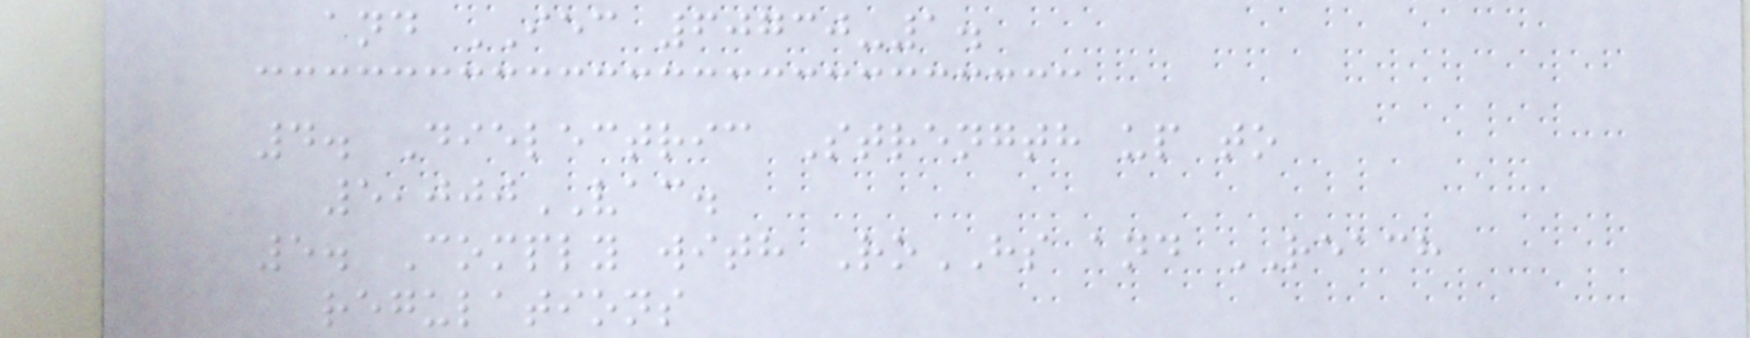and IEC 60730-1.
4. Dielectric Strength up to
5,000VAC.
5. Comply with RoHS and REACH
regulations
